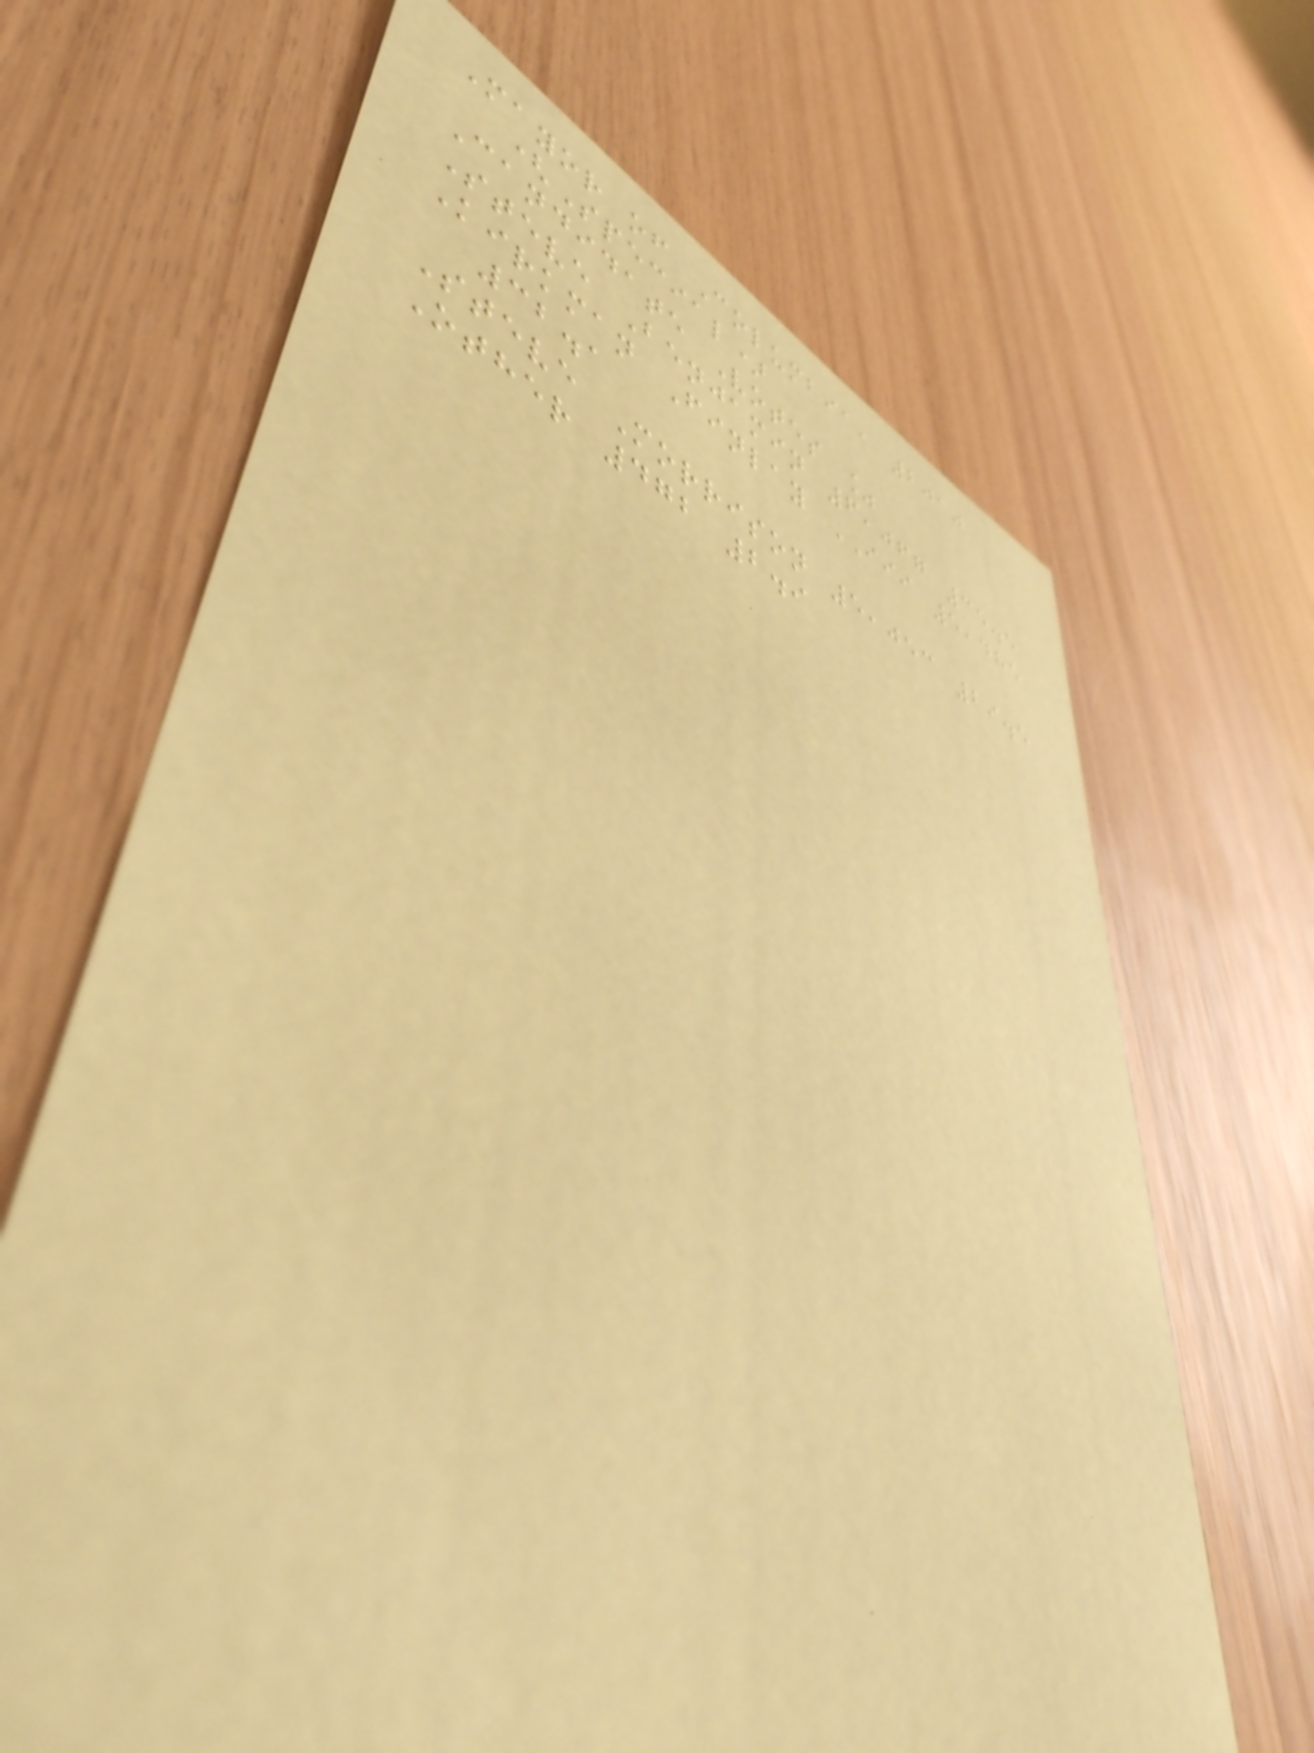Mayor of Columbia, 2010
(Special)
Candidate Votes %
Steve Benjamin 6,067 35.5
Kirkman Finlay III 5,485
32.1
Steve Morrison 5,053 29.5
Other 472 2.9
